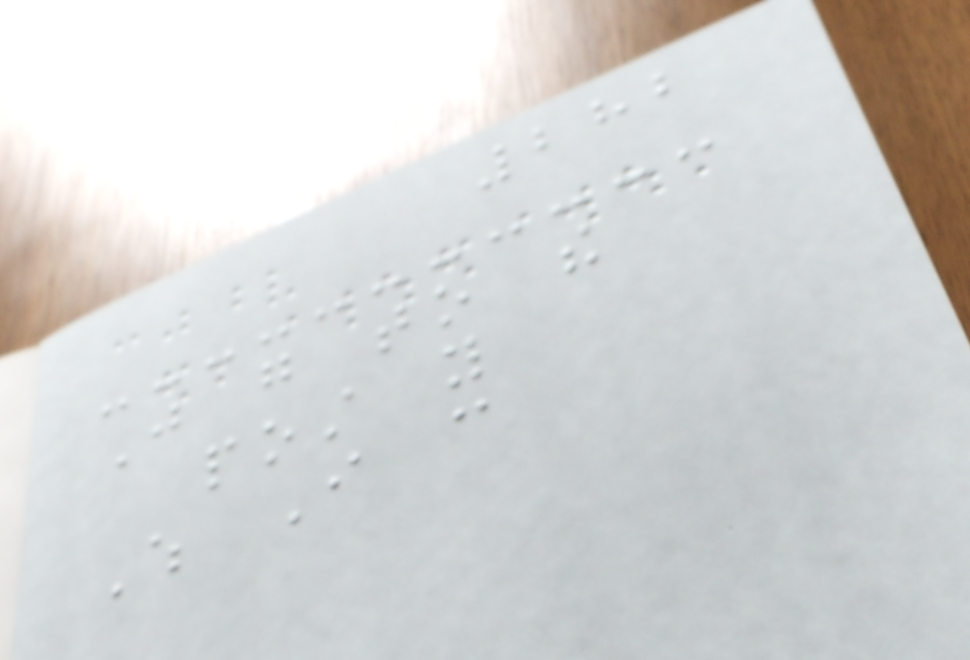282
Just go to the
post you
Which I can
